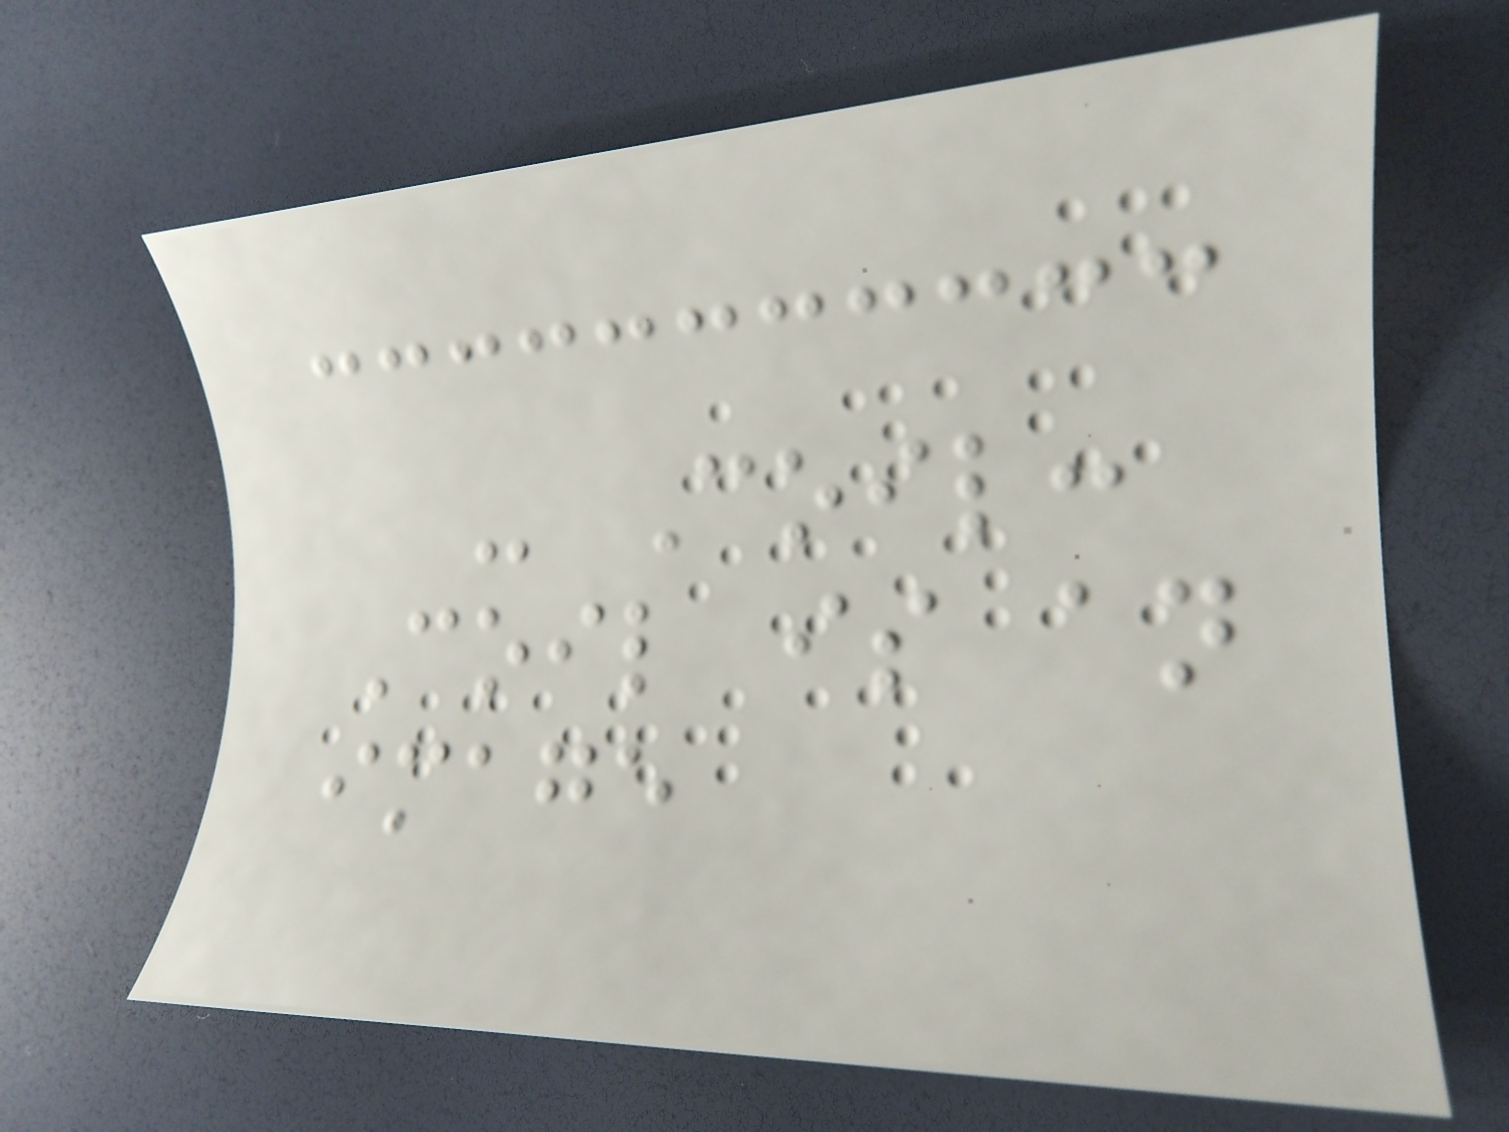- Coil:
Coil is an
image
